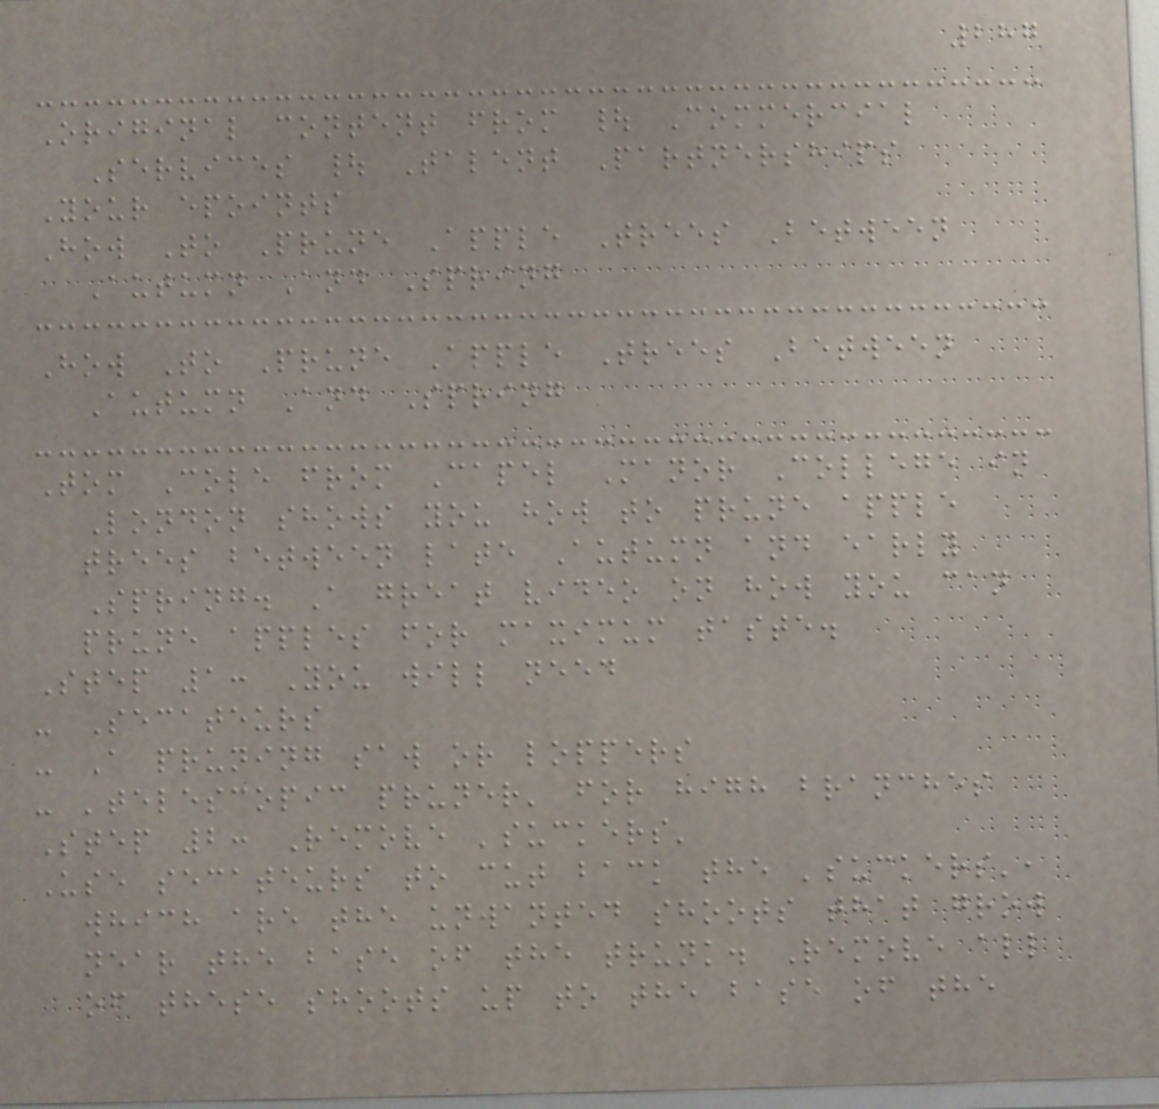287
Original content from | Commercial
Services | Talent Partnerships
Your epoints
How To Prune Apple Trees Between
Autumn And Spring
How To Prune Apple Trees Between
Autumn And Spring
Tom Cole from Capel Manor College in
London shows you how to prune apple
trees between late Autumn and early
Spring. A great video on how you can
prune apples for maximum taste.
Step 1: You will need
- Secateurs
- A pruning saw or loppers
- 'telescopic pruner' for high branches
Step 2: Remove 'suckers'
Use secateurs to cut back the 'suckers',
which are the unwanted shoots that grow
near the base of the trunk. Remove all
of these shoots up to the base of the
